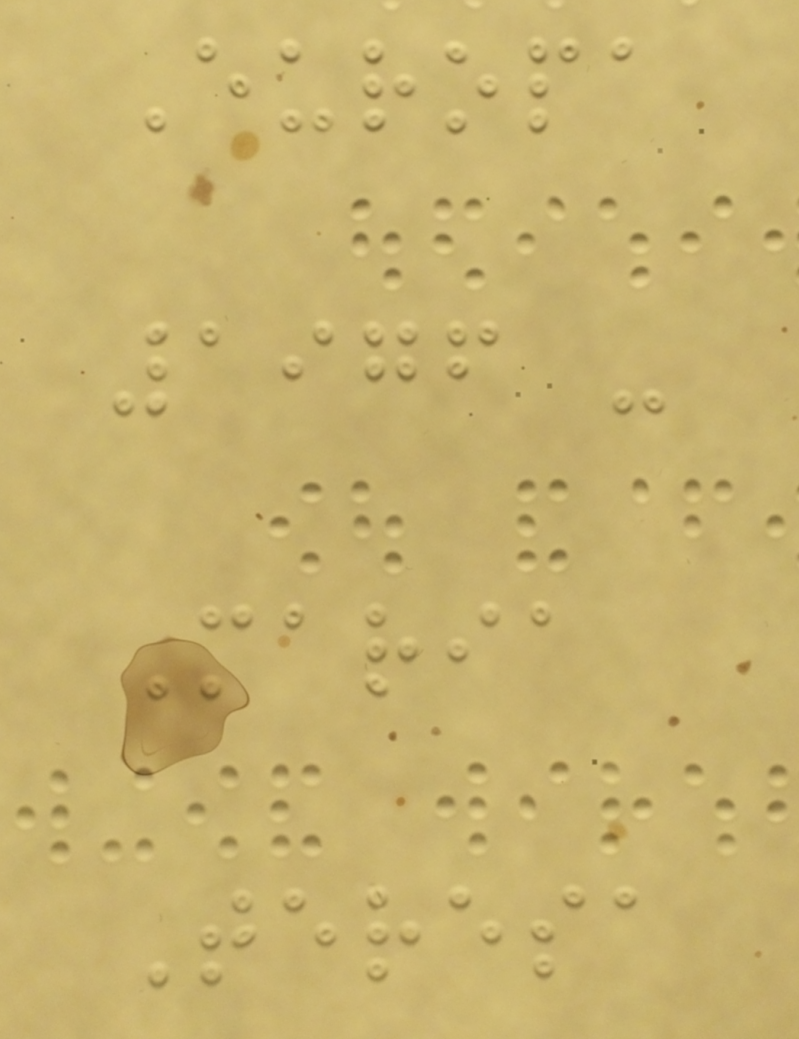Europa
1976 -
Maria
Teresa
